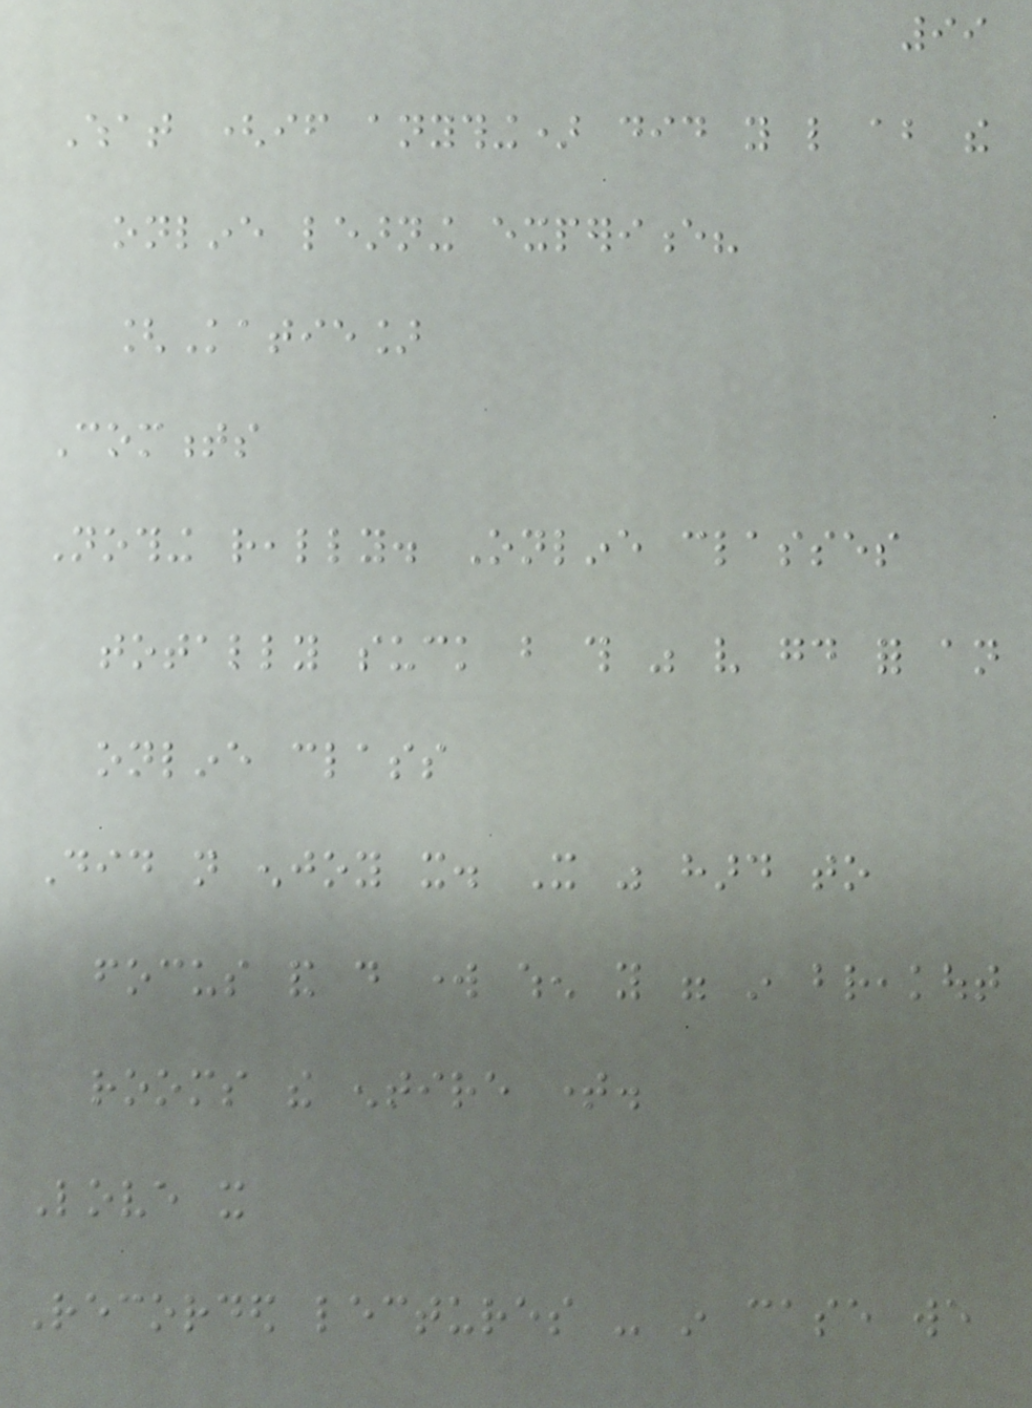99
What (if anything) did you like about the
online learning experience?
[Katie]
Comments
Nothing really. Online classes
totally suck but this was very good for an
online class
Did not enjoy it. It was hard to
focus and do work when you were in breakout
rooms the entire time.
Love it
Recorded lectures - in case we
